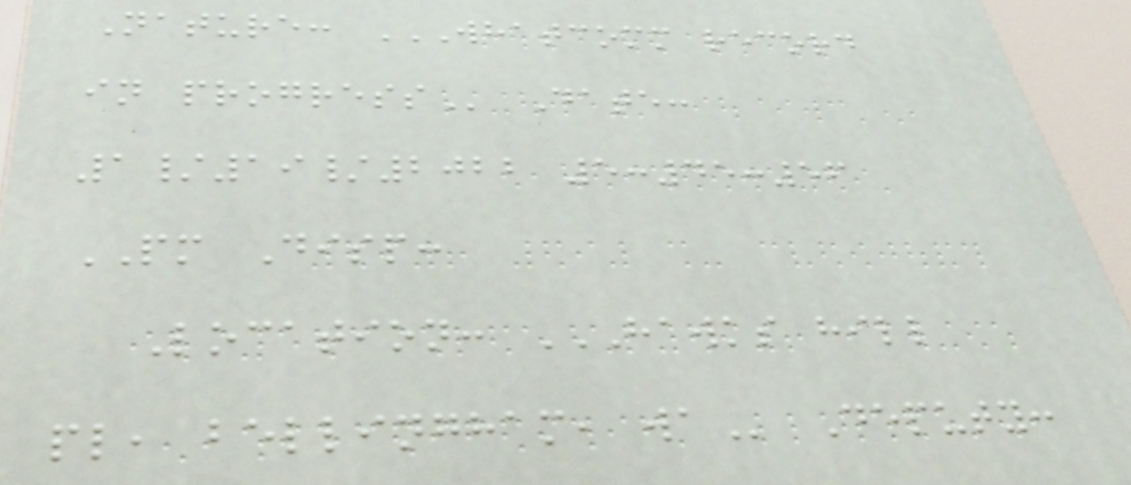Nature: WHATCOMM RECORD
IN PROGRESS Date:
1/19/2022 5:45:56
PM Disp:
Location: HAWKS HILL
PL, BELLINGHAM, WA Deputy:
